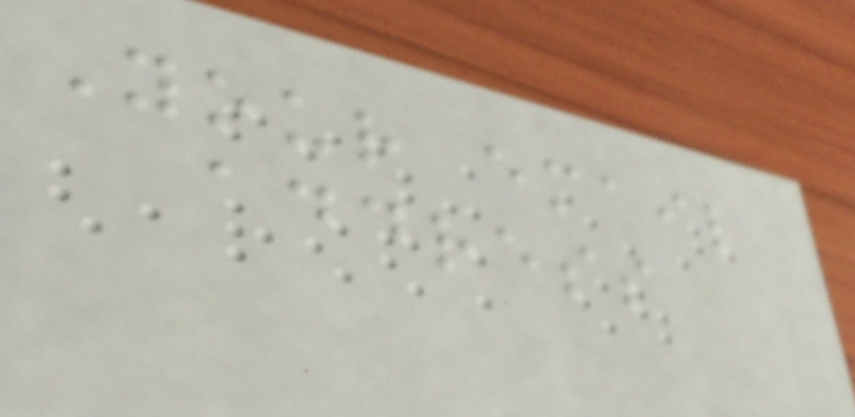Your email
address
